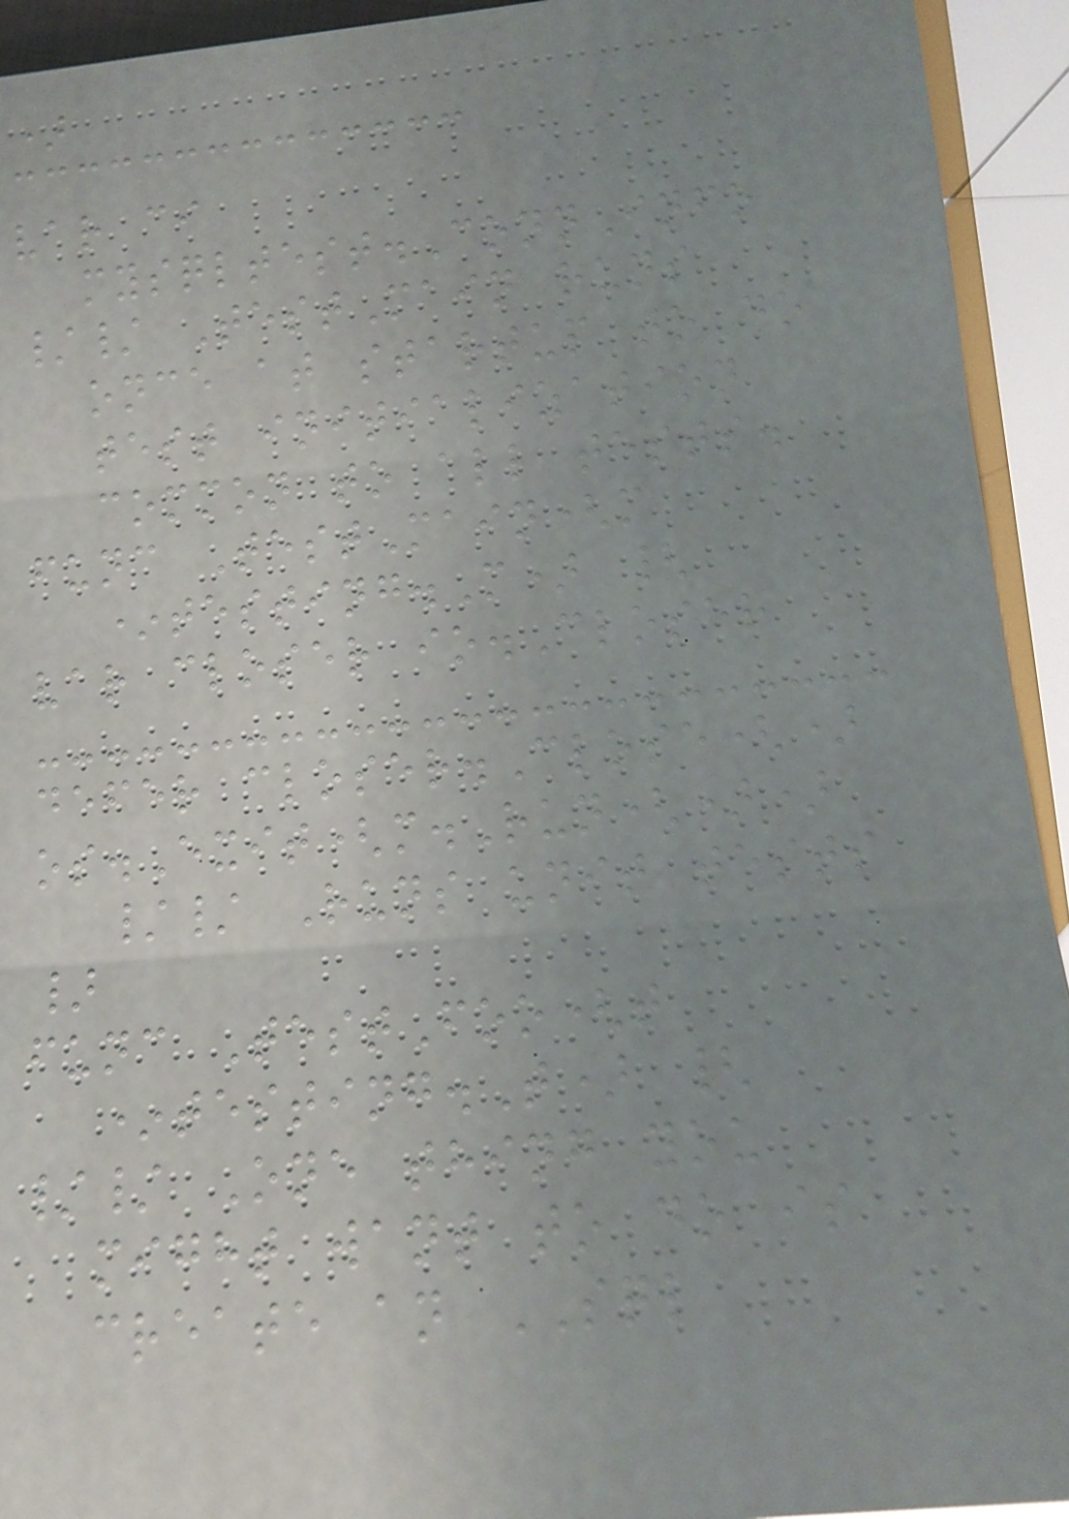)
var ci
mysqltest.ConnInfo
// TestMain runs
once at startup to do
test initialization
common to all tests.
func TestMain(m
*testing.M) {
var closer io.Closer
defer closer.Close()
os.Exit(m.Run())
// Runs unit tests
}
func TestFoo(t
*testing.T) {
// One thing you
might want to do is
create an SQL
